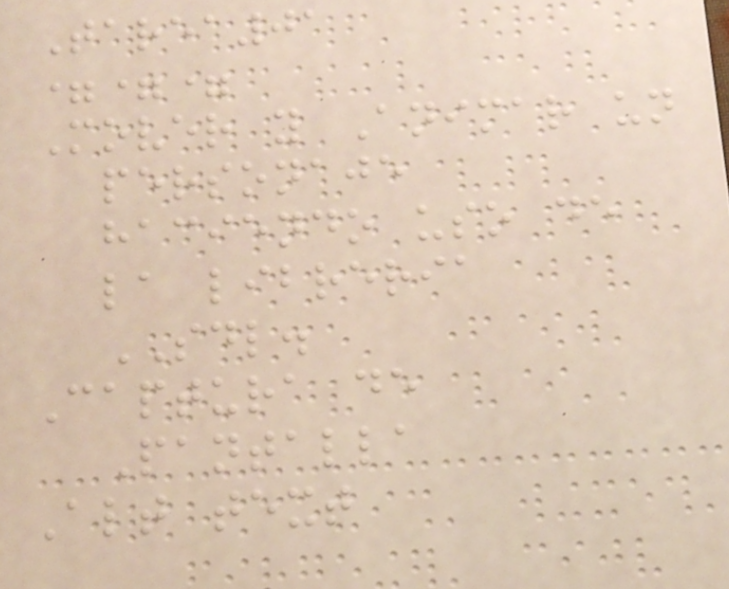Tarea01
===
Mover y Animar un
personaje
haciendo uso de
la libreria
SDL.
Captura de
Pantalla
Alt text
